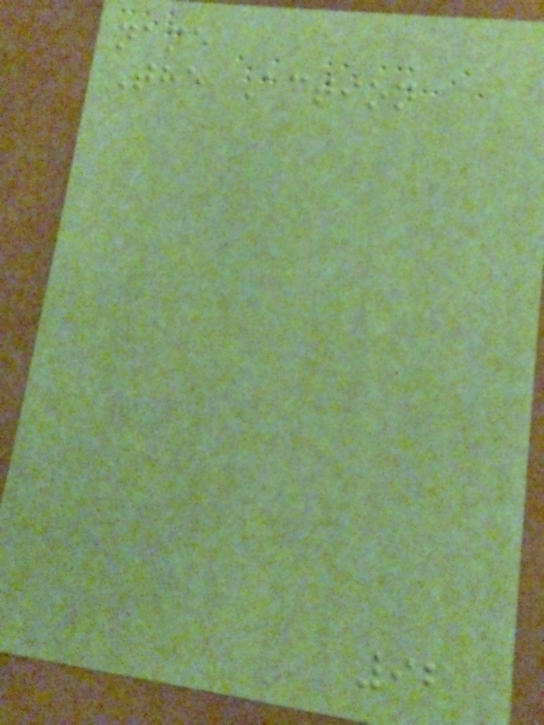name
The Action
92
